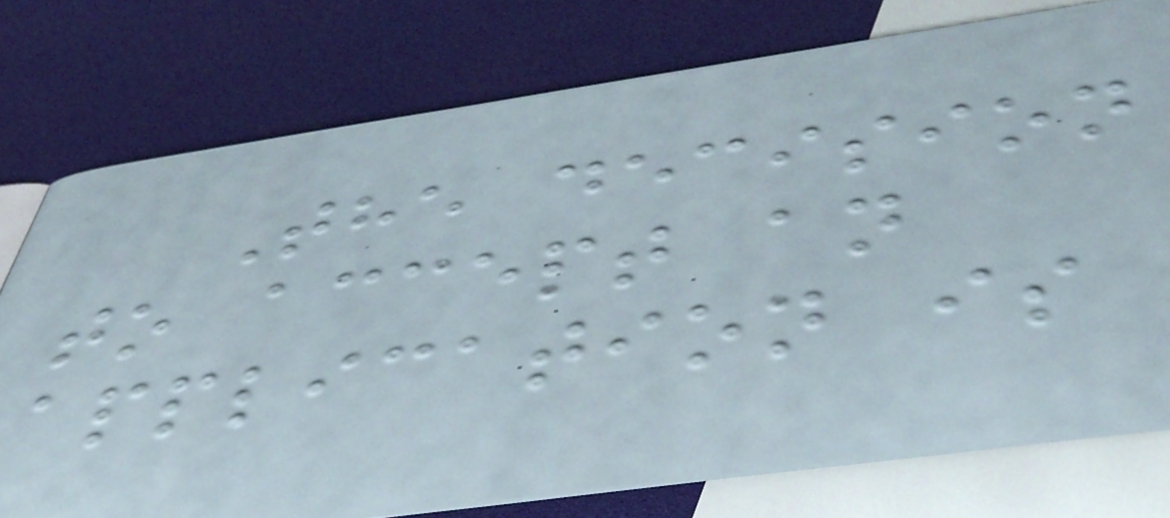The decision
to accept an
application is
